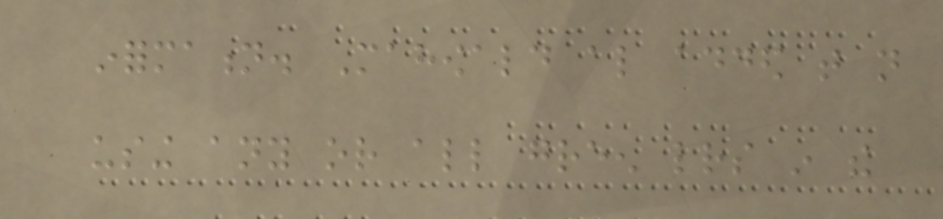information. Mahowald also added that not
using any or all green letters in the
